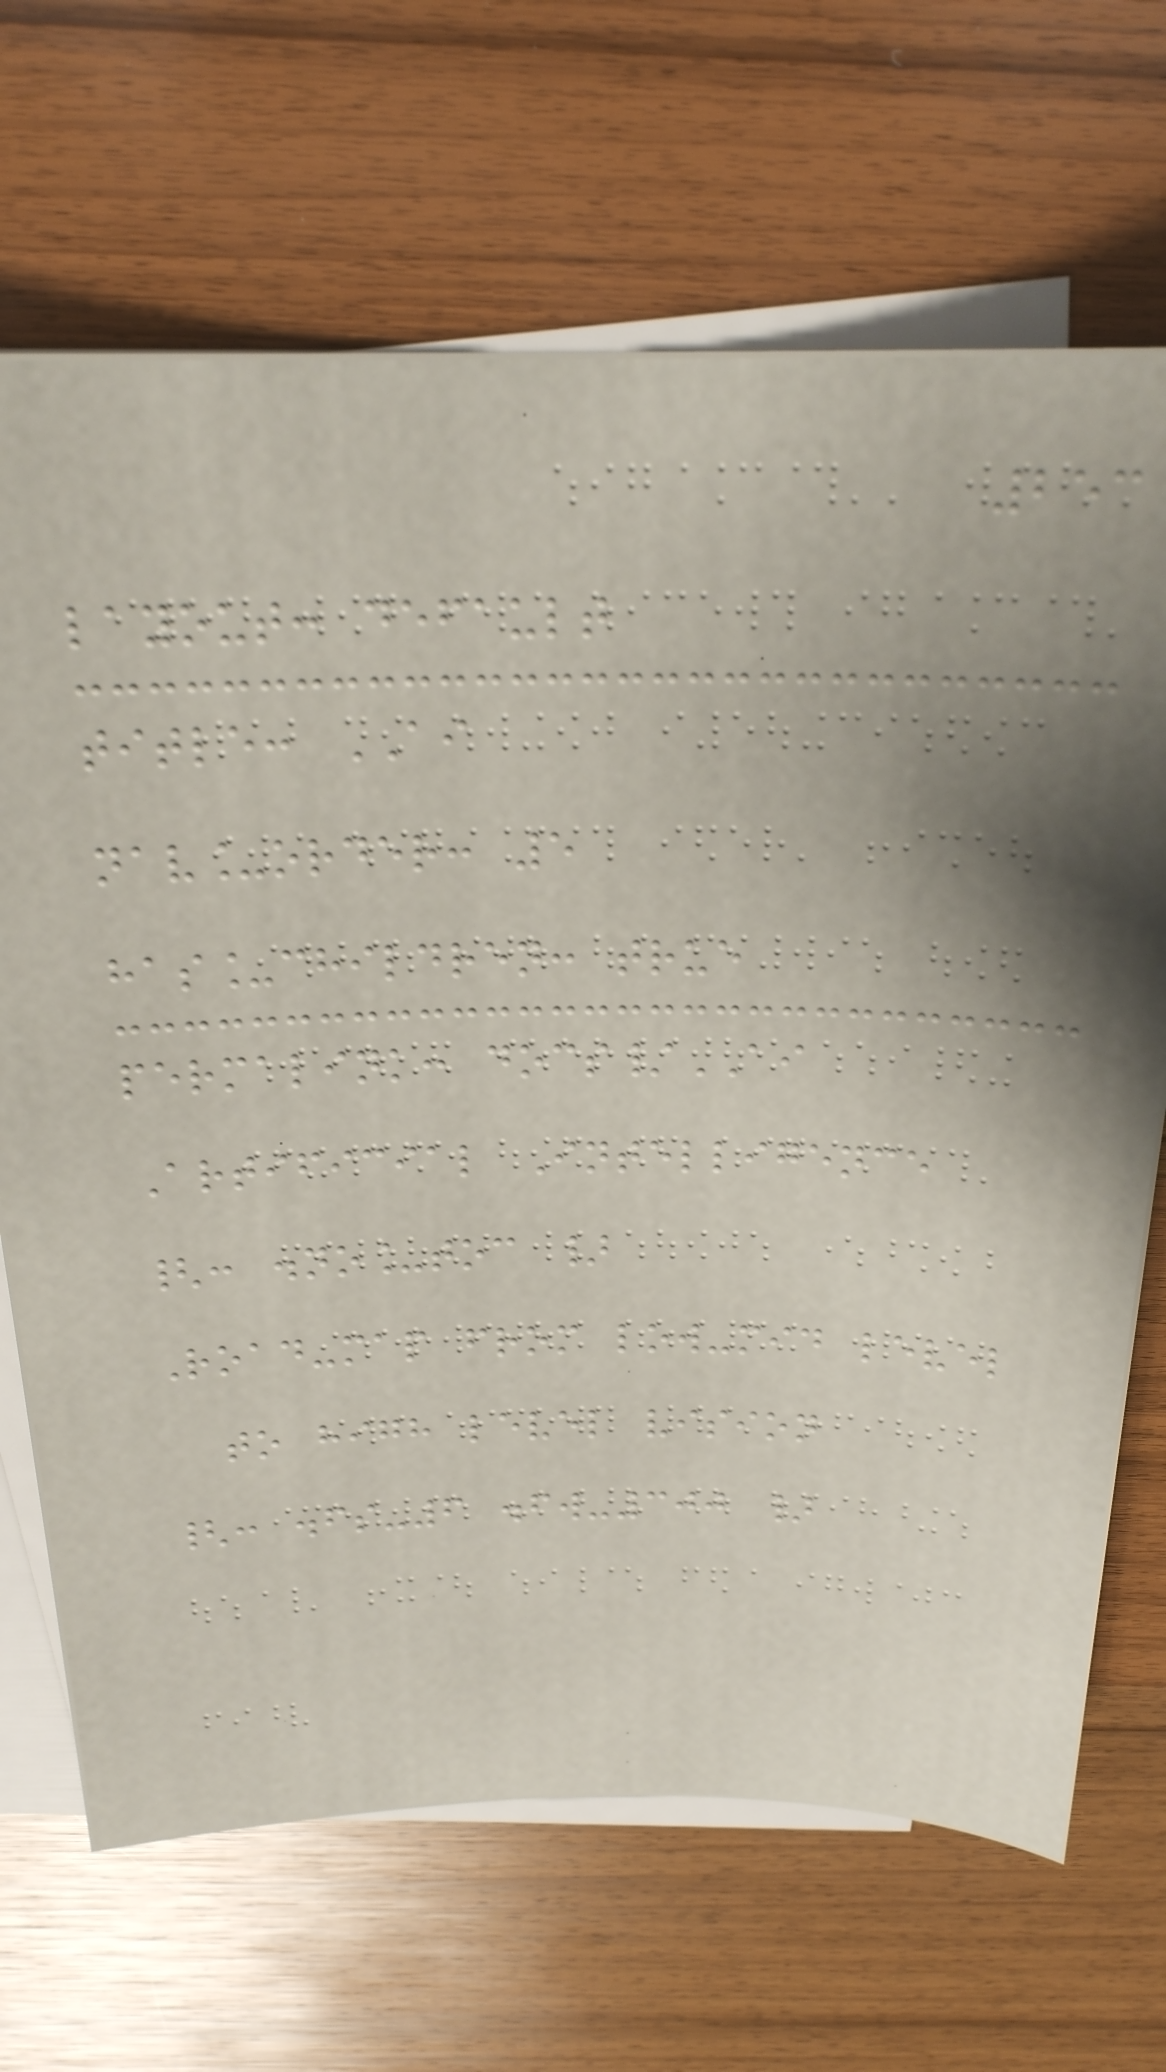253
layout: default
title: AI
nav_order: 5
has_children: true
permalink: docs/AI
Artificial Intelligence
{: .no_toc }
Road-map from low-mid level
to high level vision
{: .fs-6 .fw-300 }
